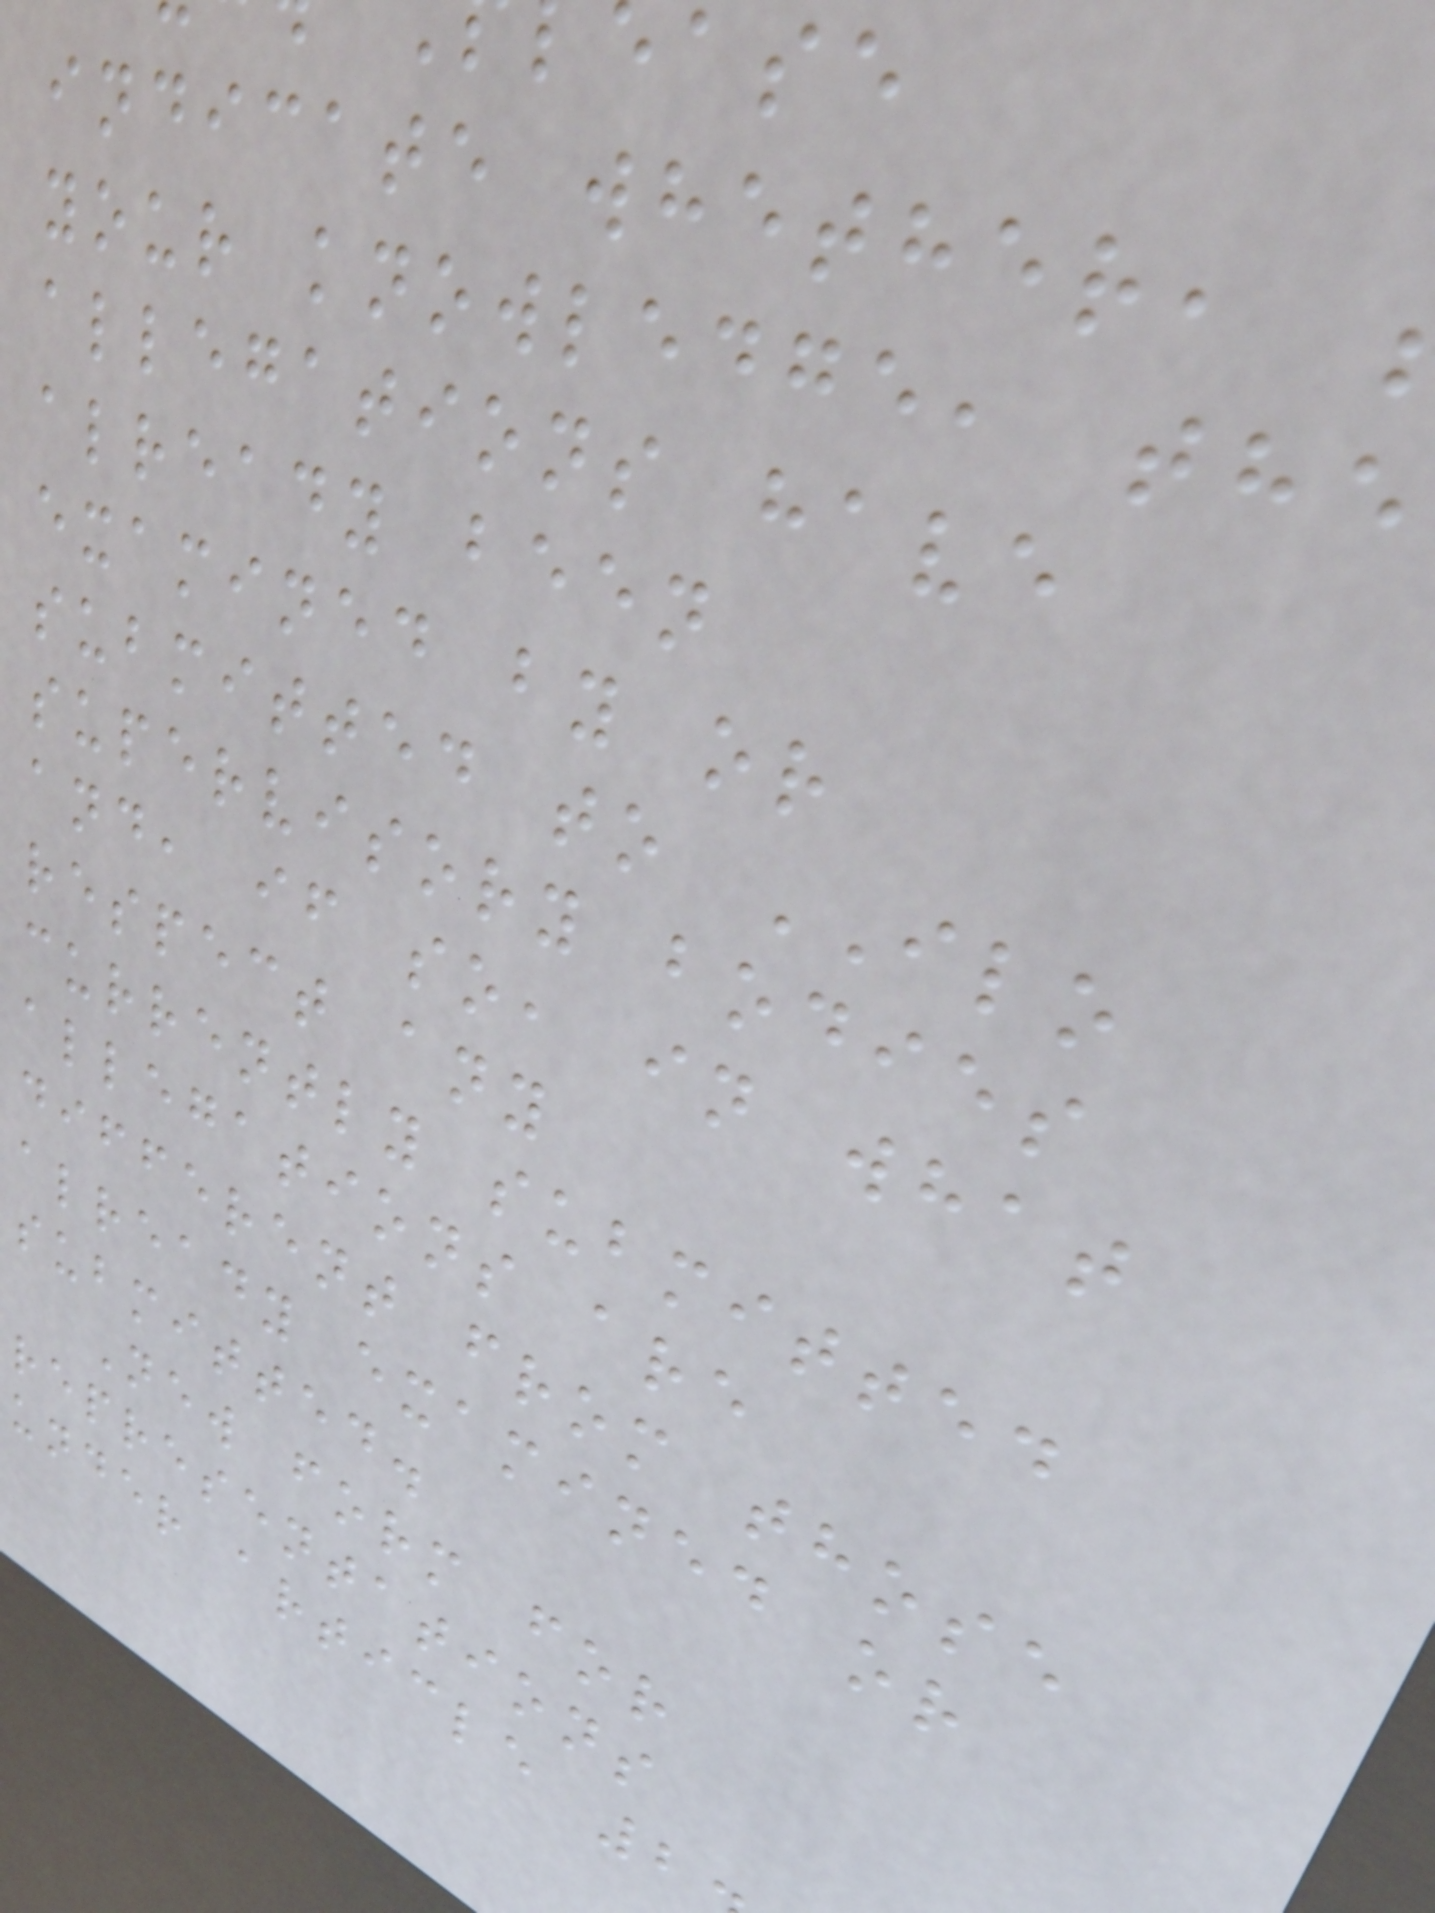ease
indicate whether,
your knowledge, the
allegations have
already been
examined by or
submitted to ILO
supervisory bodies
and, if so, in what
respect any
currently submitted
allegations are
different from those
already examined or
submitted.
New form for
representations
under article 2
